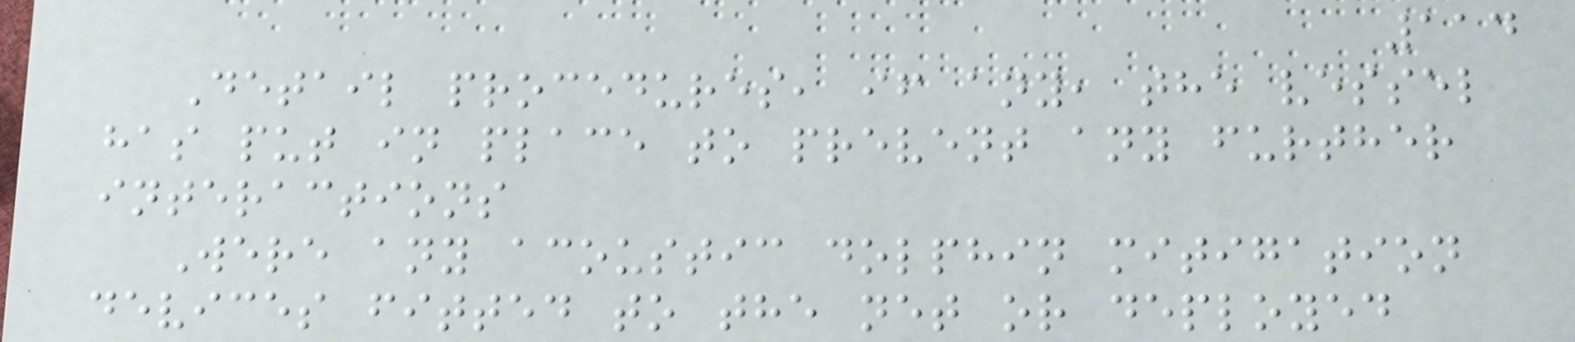114
Detail procedures, if any, the vessel
has put in place to prevent any further
interactions
Were any acoustic dolphin mitigation
devices fitted to the net or deployed
